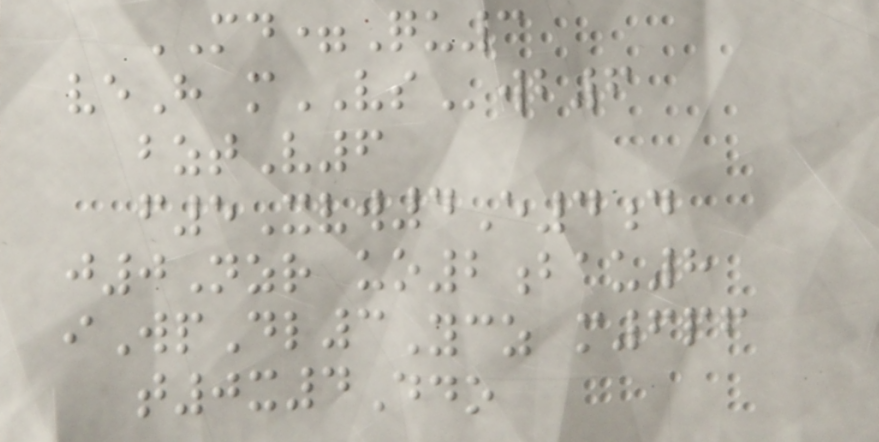MD=Qu3
veH mVSwb6
bztV6
f5Xvw4E4d
j0Nzr uo2bau8
iWpDl3Ycz m6pf
t0x4Ddo
